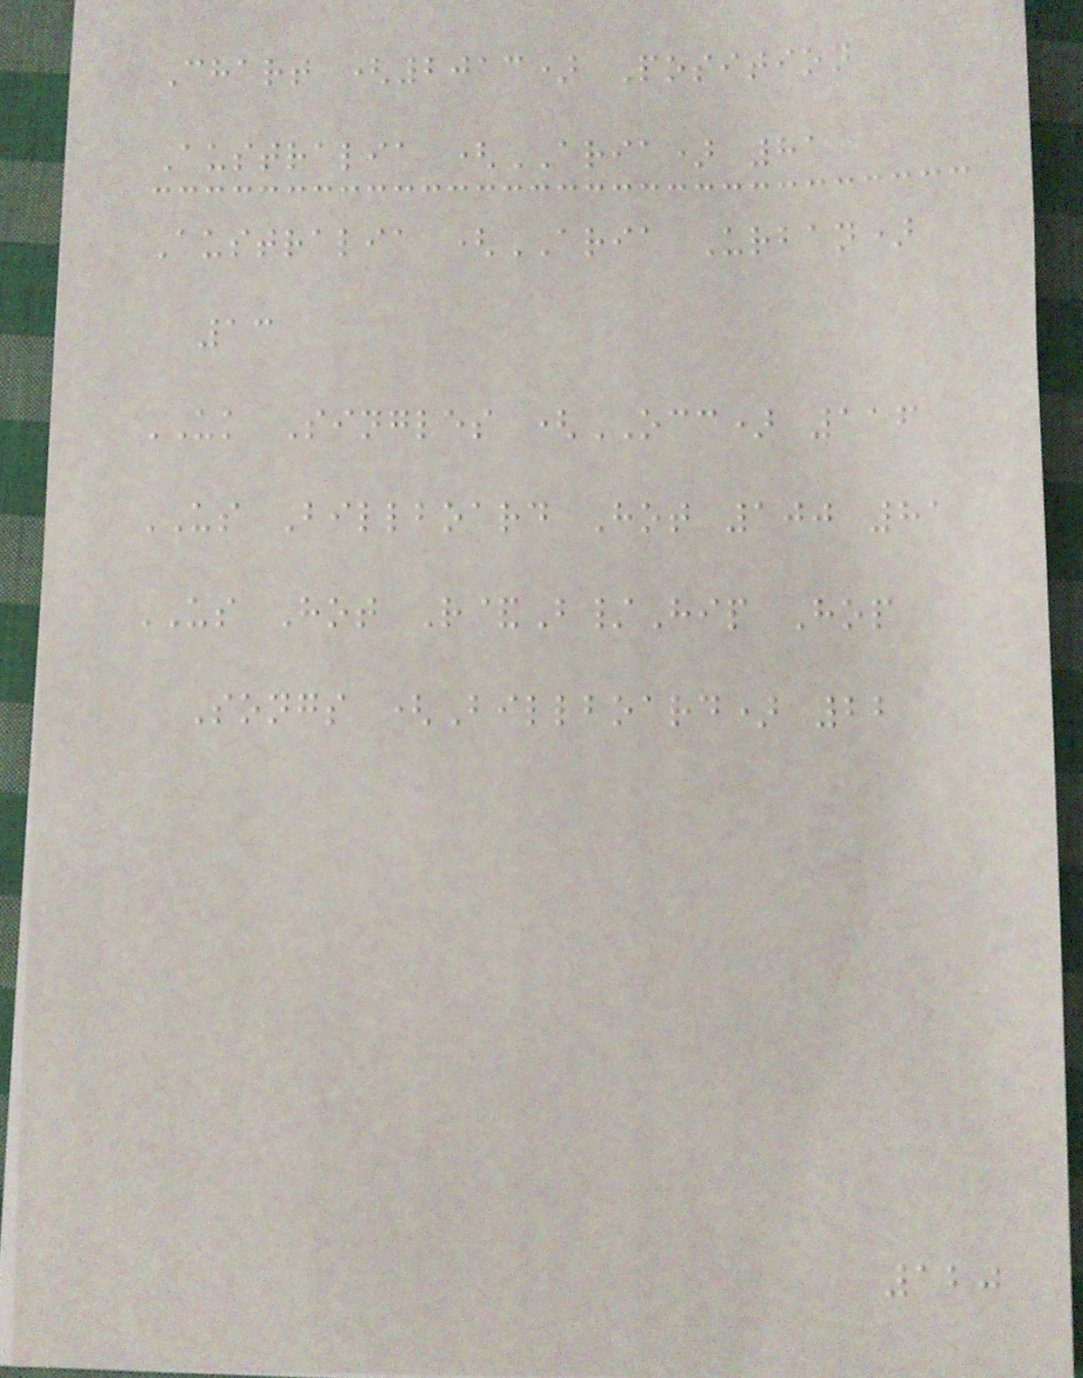Chart (2013) Position
Australia (ARIA) 81
Australia (ARIA Urban)
13
UK Singles (OCC) 116
US Billboard Hot 100 81
US Hot R&B/Hip Hop
Songs (Billboard) 22
120
